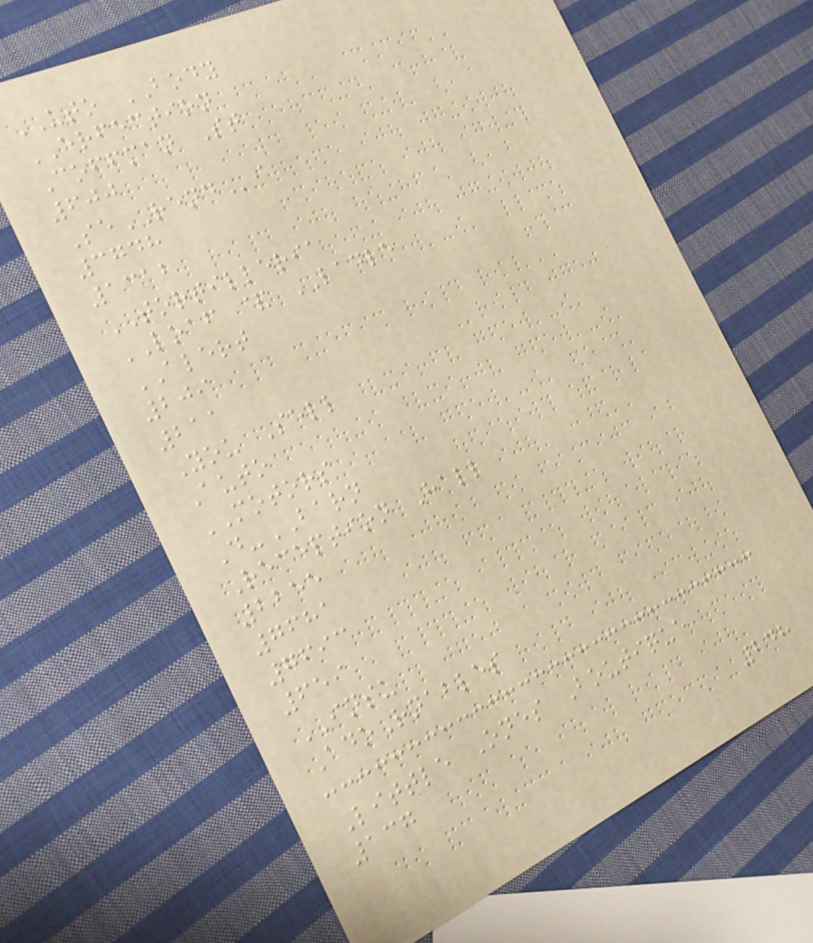UTO BODY
ERFECTION
Coffman St
600
SeRENDi
3748
1312
TORTILLERIA
LOAF & LADLE
ALERT
209
211
You Sell
Auto
MOTORS
D-BARN
Reception Hall
2255
7681
7693
659
INSU
AdoRnables
Little Ones Boutique
137
248
